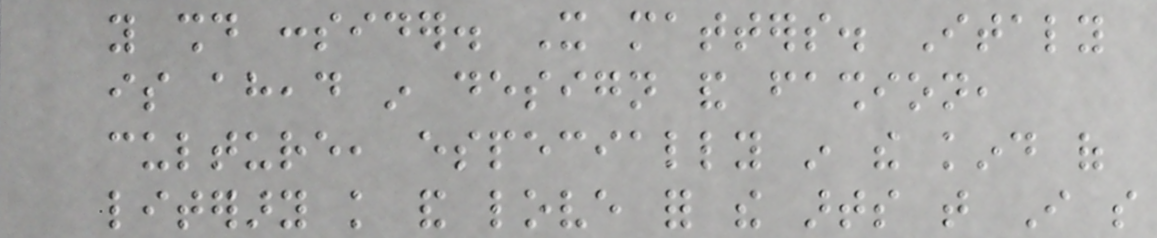you should consider. It matters. Italy
is ahead in design and fashion,
culture, especially in the kind of
literary knowledge and love for the arts that I so
